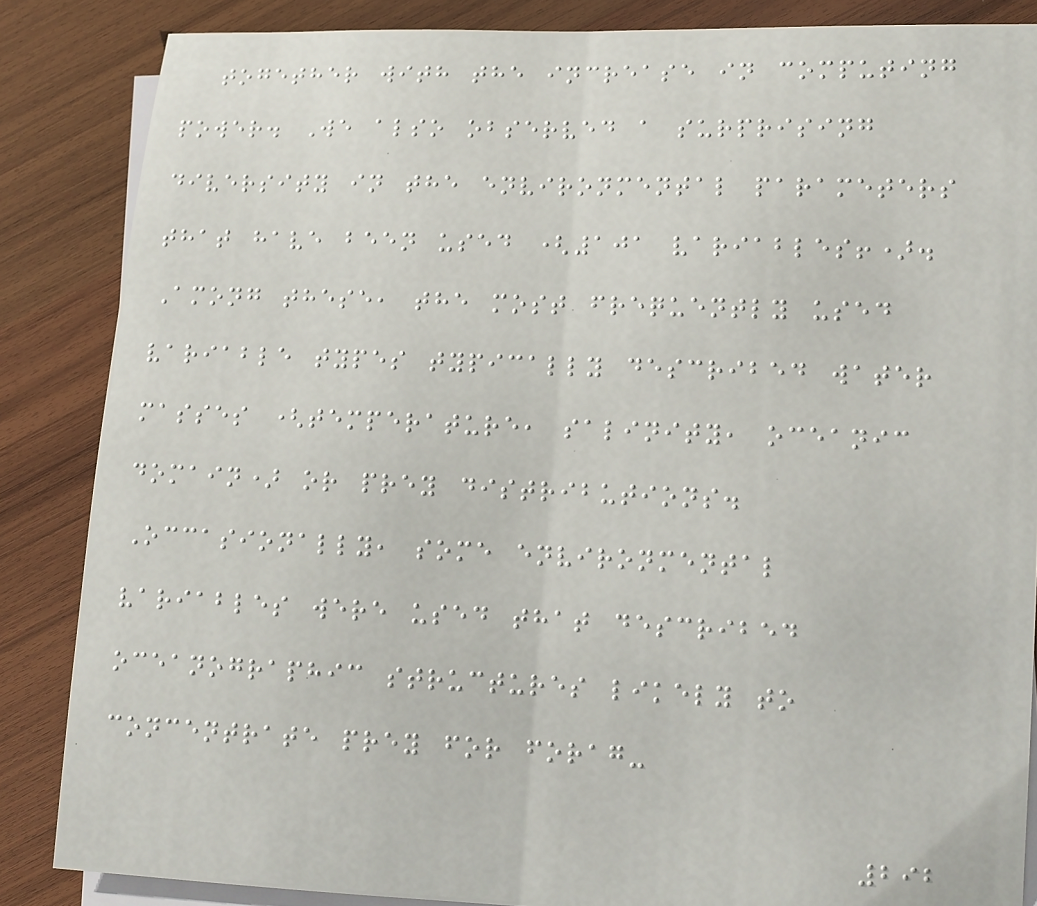together with the increase in computing
power. We also observed a surprising
diversity in the environmental parameters
that have been used (101 variables!).
Among these, the most frequently used
variable types typically described water
masses (temperature, salinity, oceanic
domain) or prey distributions.
Occasionally, some environmental
variables were used that described
oceanographic structures likely to
concentrate prey for forag-
292
